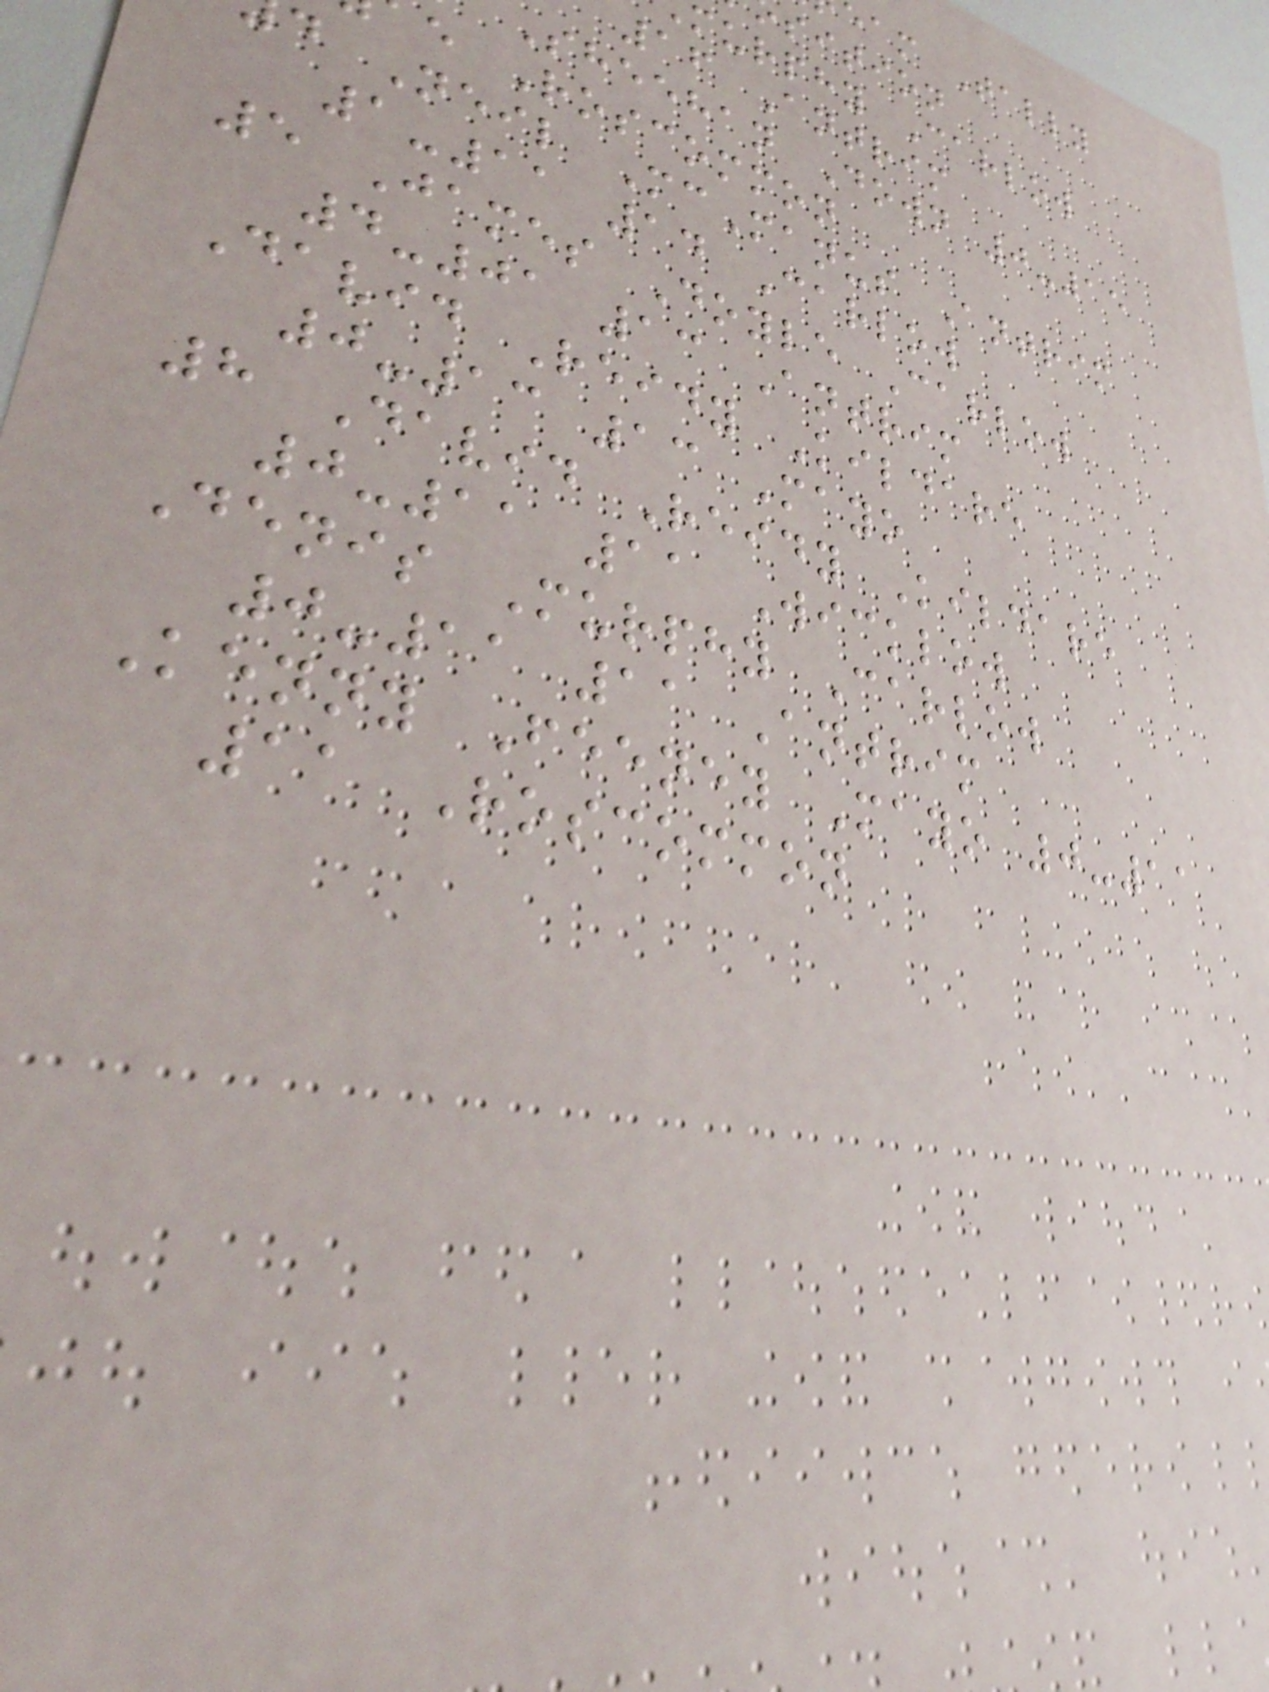eam Tally
sition
murphy Carlow
16 Antrim
Sheehan Down 0-15
e Roscommon
d Neil McManus Antrim
1-11 14 Carlow
5 James Doyle Carlow
4-01 13 Antrim
David Reidy Kildare
0-13 13 Mayo
8 David Reidy Kildare
0-11 11 Wicklow
Denis Murphy Carlow
0-11 11 Antrim
Kenny Feeney Mayo 0-11
11 Roscommon
